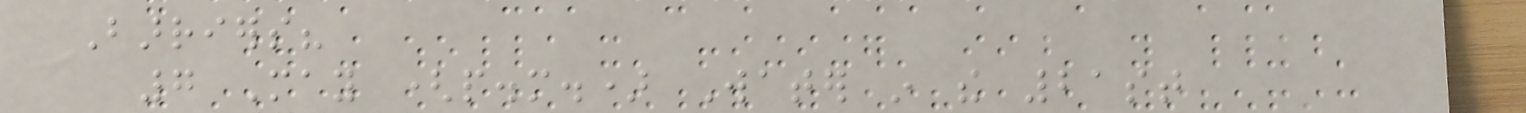Barriers?
7 May (p.m.) Water in the 21st
